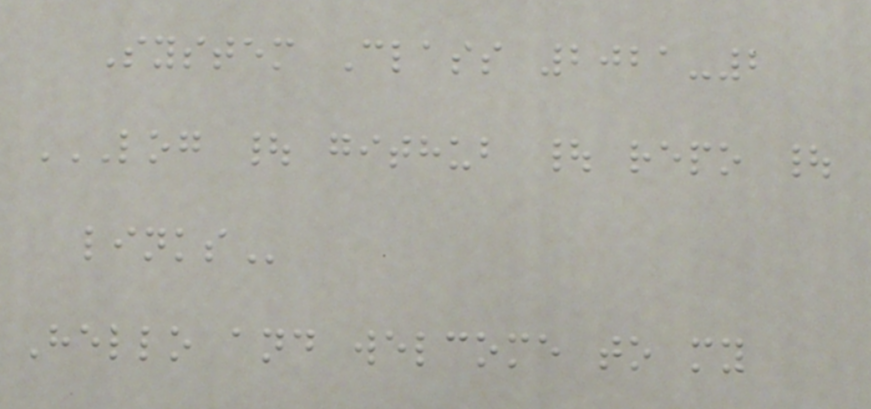System Class 2021-2
LOG | GITHUB | REPO |
LINKS
Hello and welcome to my
